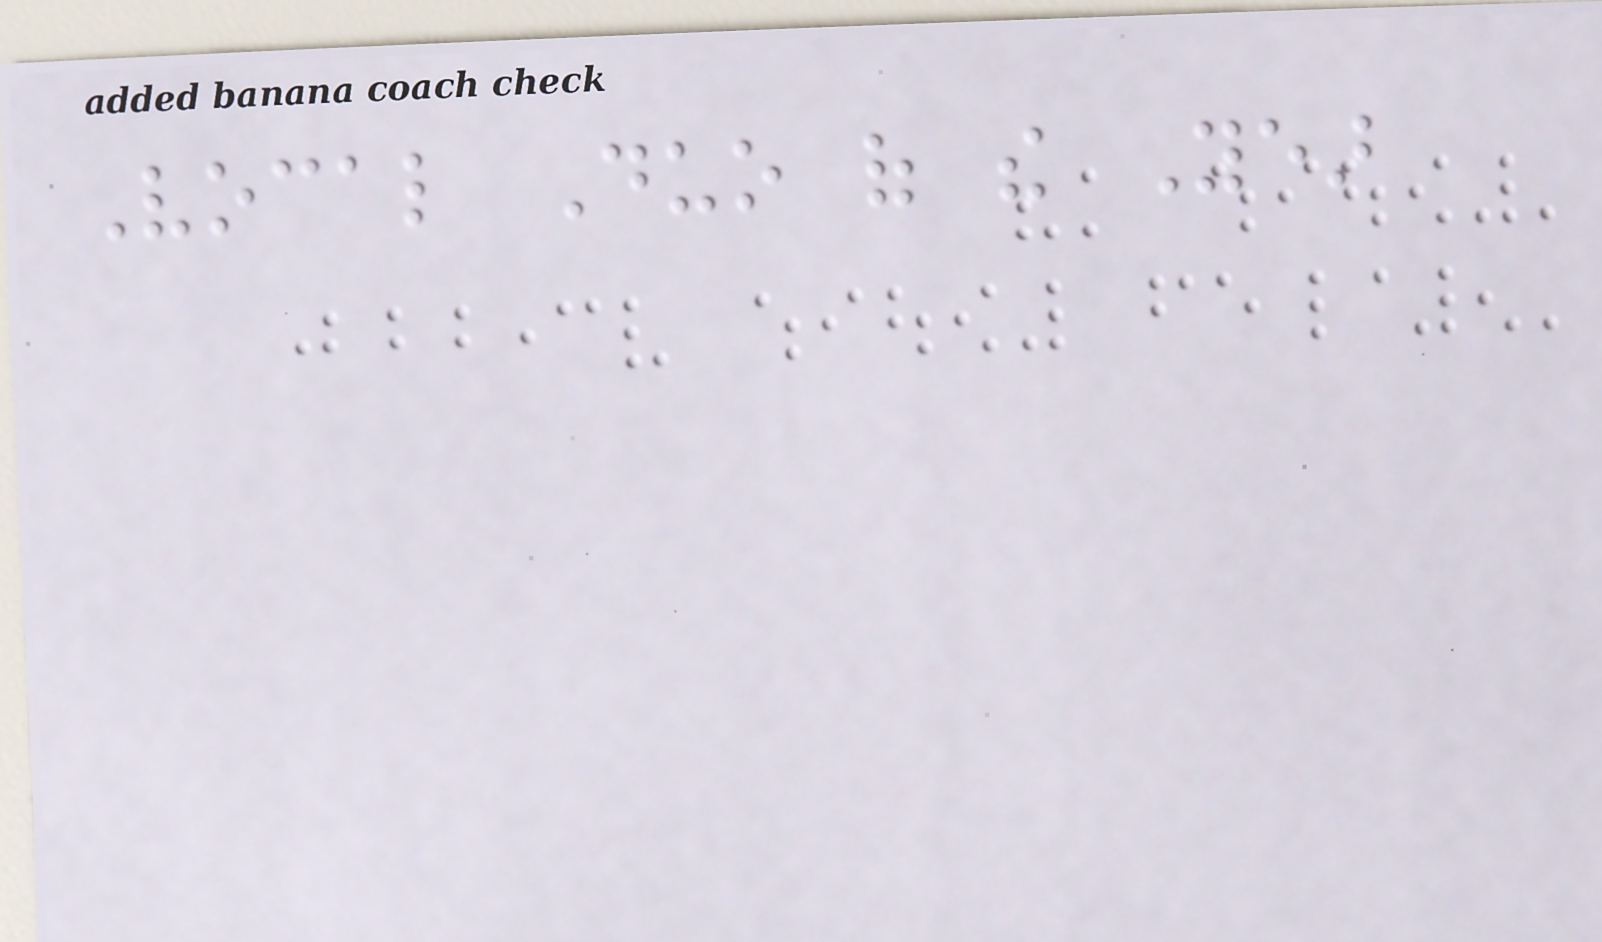Vocal Duo of the Year
